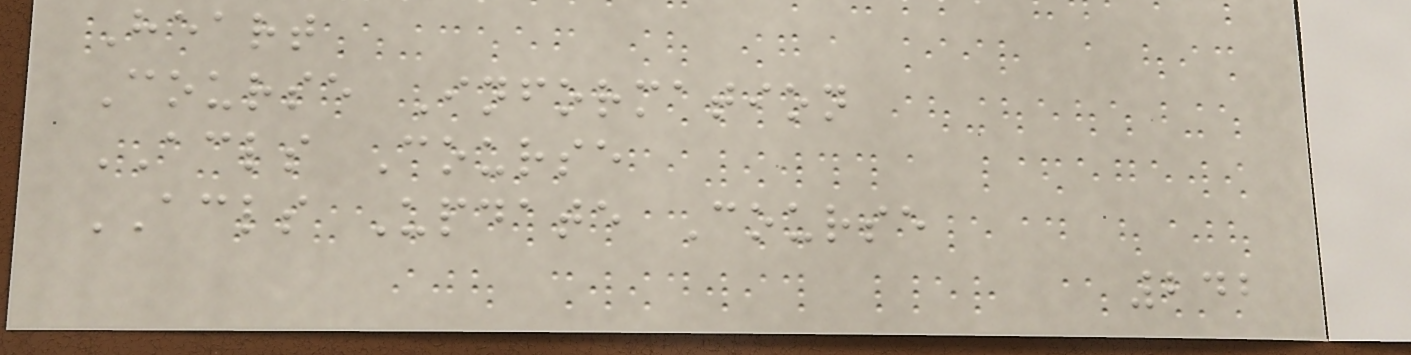Heart
Course Information
ACLS Course
ACLS Update Course
242
